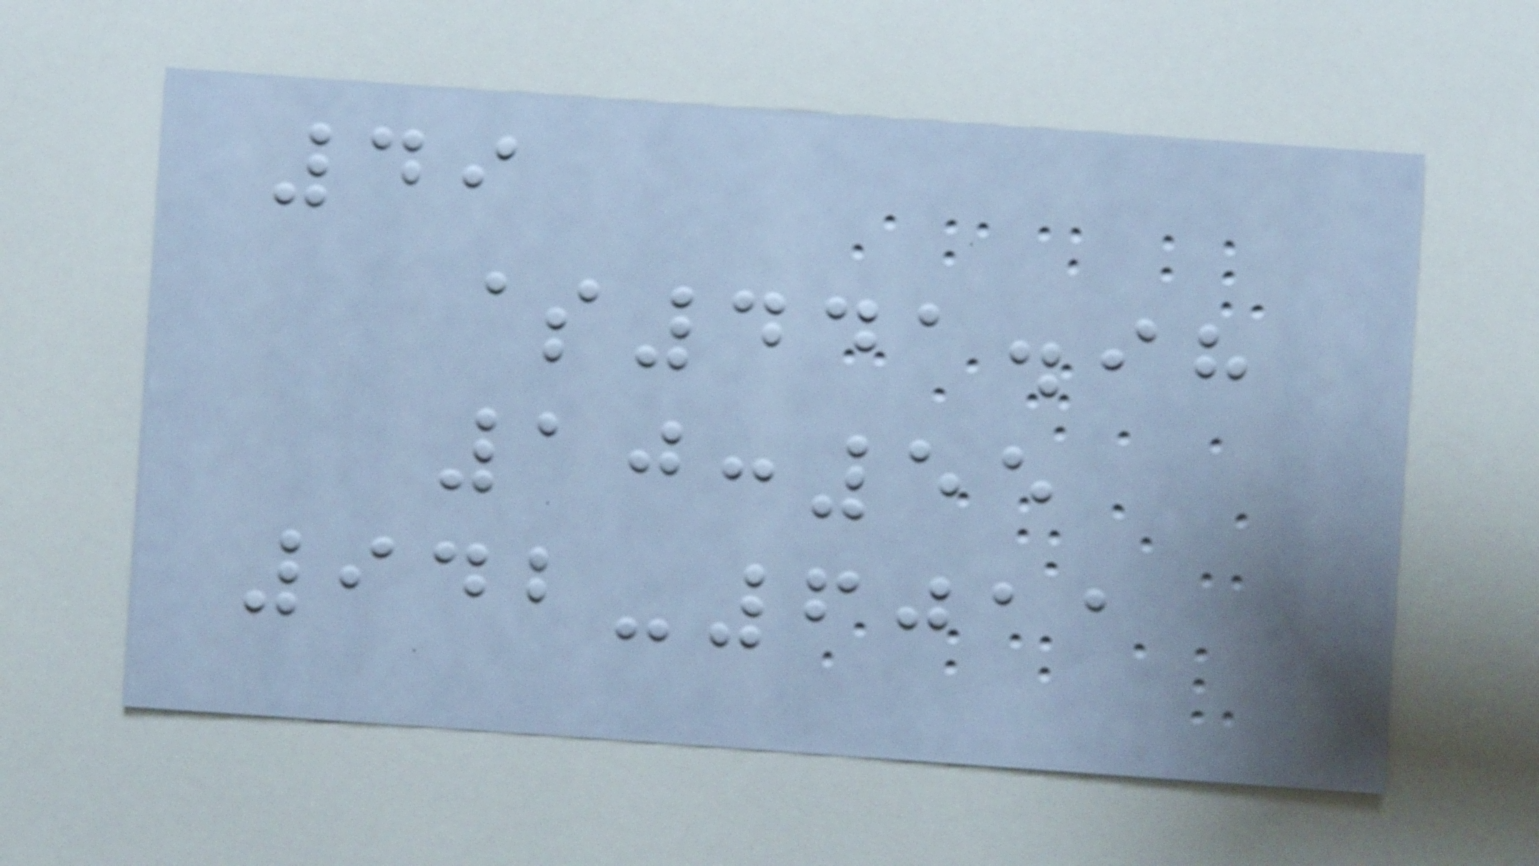49
$441.98
10:55
942-6011
